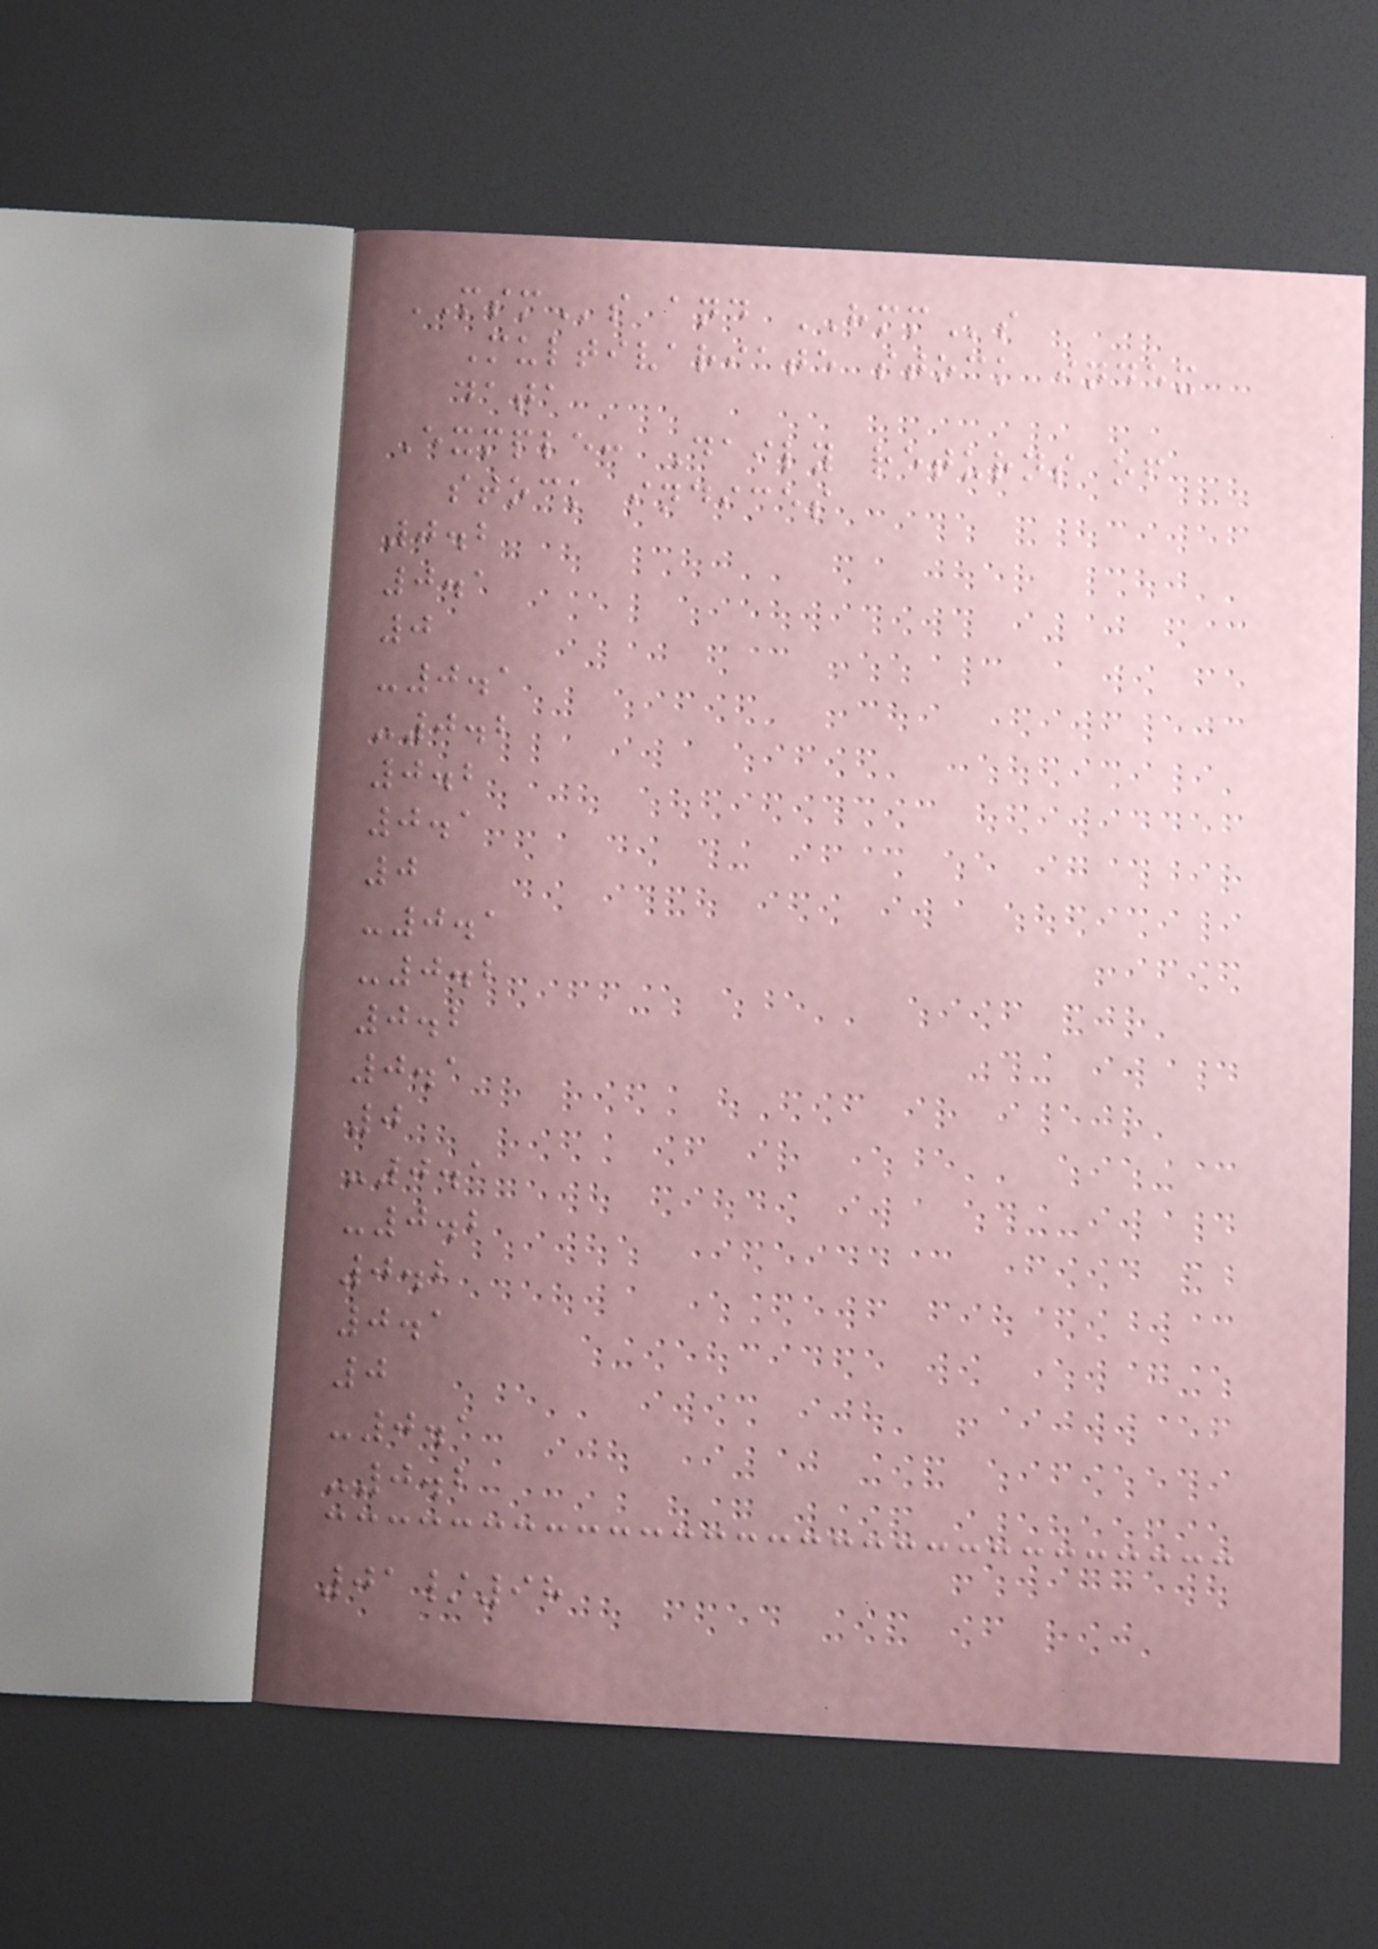MSMs and HMMs
Multivariate stock index
data
Exmple: Daily returns of
stock indices
0.2
0.1
0
-0.1
-0.2
0.2
0.1
0
-0.1
-0.2
0.2
0.1
0
-0.1
-0.2
0.2
0.1
0
-0.1
-0.2
01/98
